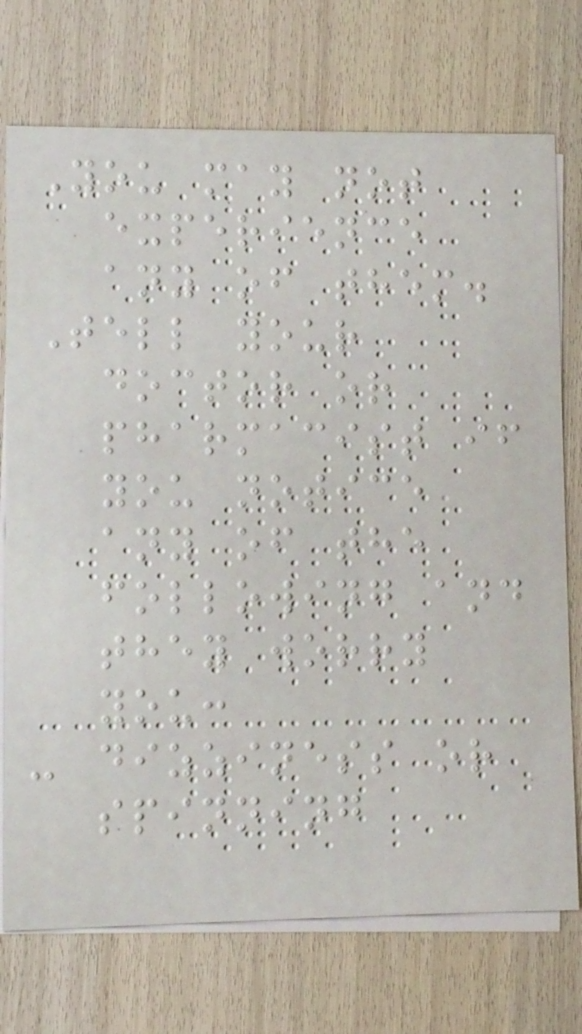You may not
experience
any of them.
Tell your
doctor or
pharmacist if
you notice
any of the
following and
they worry
you:
- dizziness or
spinning
